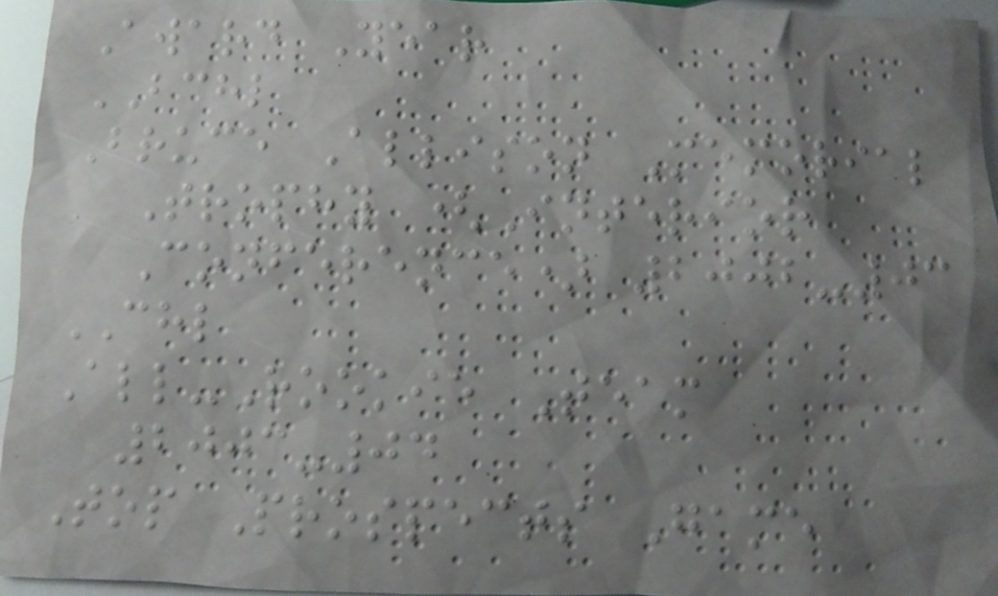Award Year
BCHL
Bruce Allison Memorial
Trophy (Interior
Conference) 2002-03
CHL
All-Rookie Team
2003-04
Top Prospects Game
